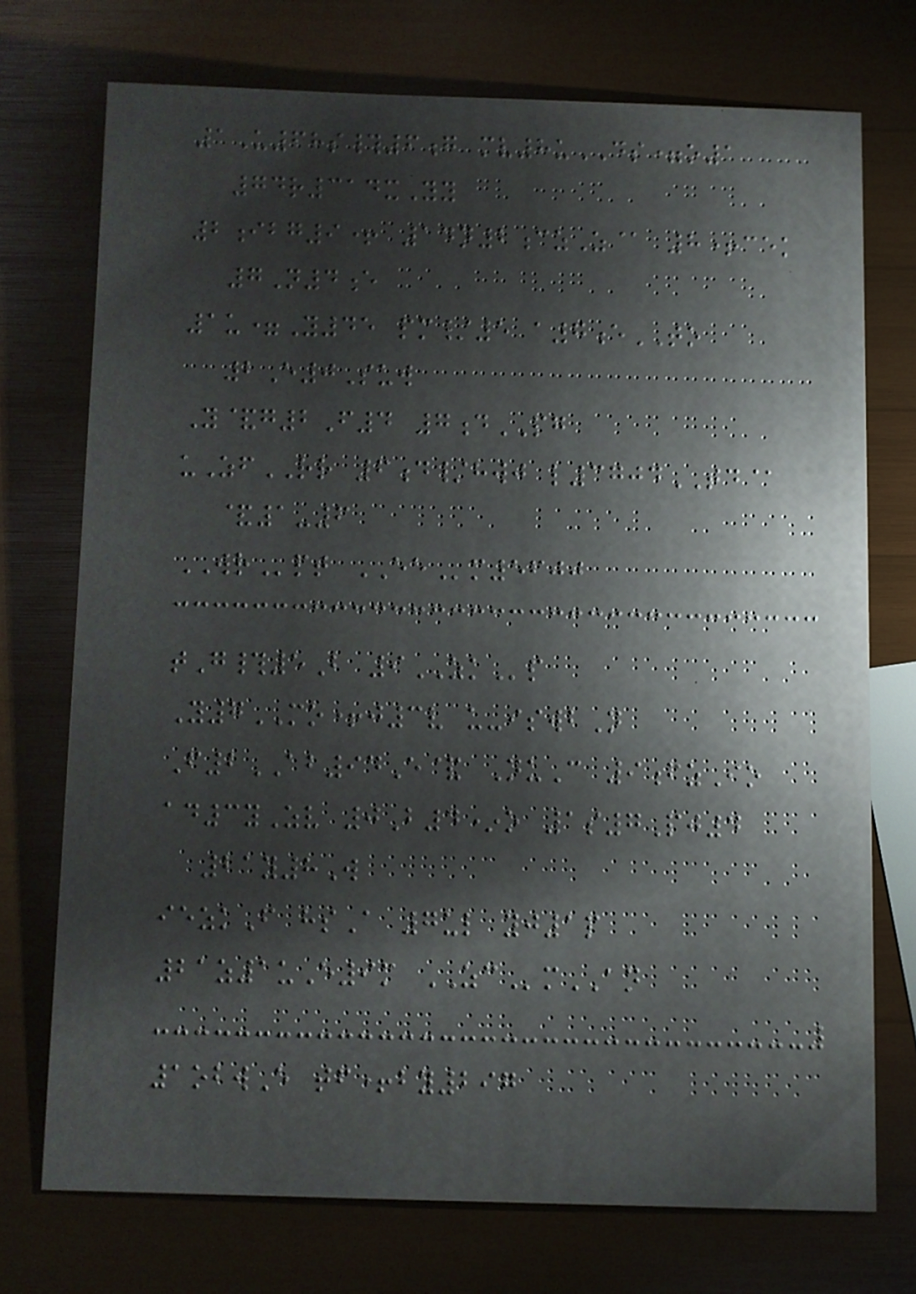1U68s#6g mv8uDS=o1
74r314xYy
2ibg9+ 14n2czZ@ 8+cek
7N4e
1u=Y45 pm/5 a7eTO
2E0Suw
Y&g2F4 7dPG
uZfRR 6d/hwj l3704TD@
&1-6
WRpt EEm5600
tG#5B 9ZKp
Y7MO+j3v u-iswbN
F2AB94E& NuC 9fzIo
ad3yZv 0B4*o 1s7Pj4
21y8W
iezkF hsA 7ul yj1p
21z1uE9m ZCmAN
1obwE tf+by297
